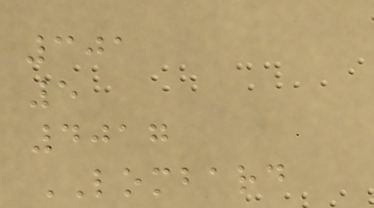301
5
4017
LOMBARD
